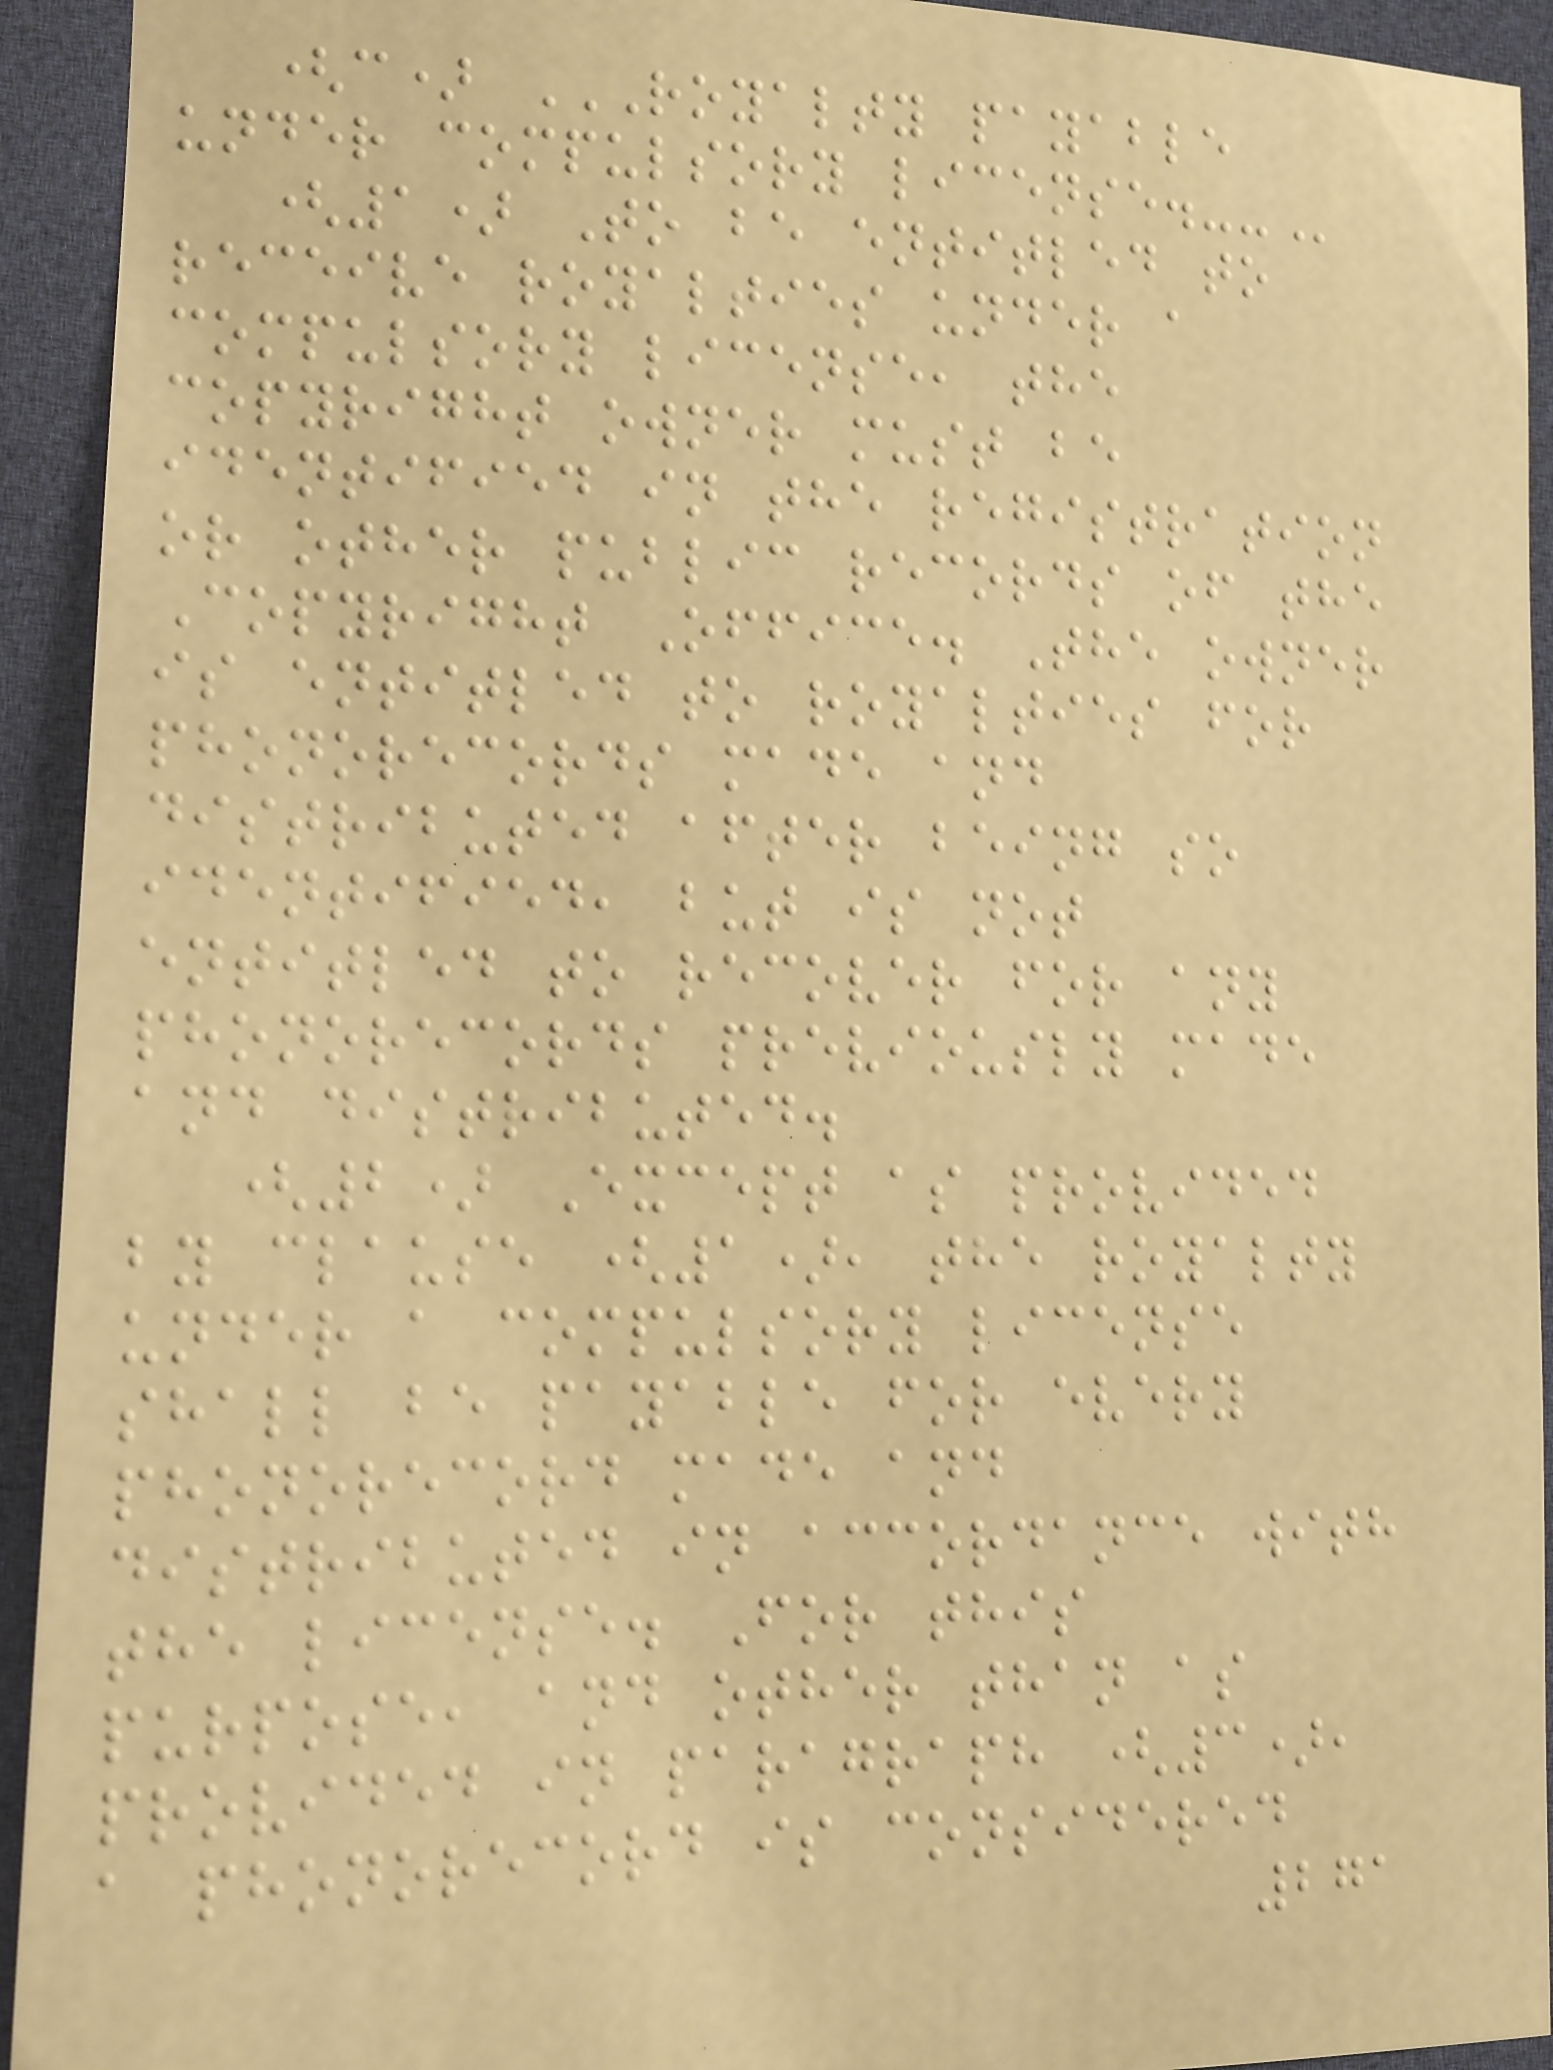(c) ROYALTY PAYABLE
UNDER COMPULSORY LICENSE.--
(1) To be entitled to
receive royalties under a
compulsory license, the
copyright owner must be
identified in the registration
or other public records of the
Copyright Office. The owner
is entitled to royalties for
phonorecords made and
distributed after being so
identified, but is not
entitled to recover for any
phonorecords previously made
and distributed.
(2) Except as provided
by clause (1), the royalty
under a compulsory license
shall be payable for every
phonorecord made and
distributed in accordance with
the license. For this
purpose, and other than as
provided in paragraph (3),
a phonorecord is considered
271
